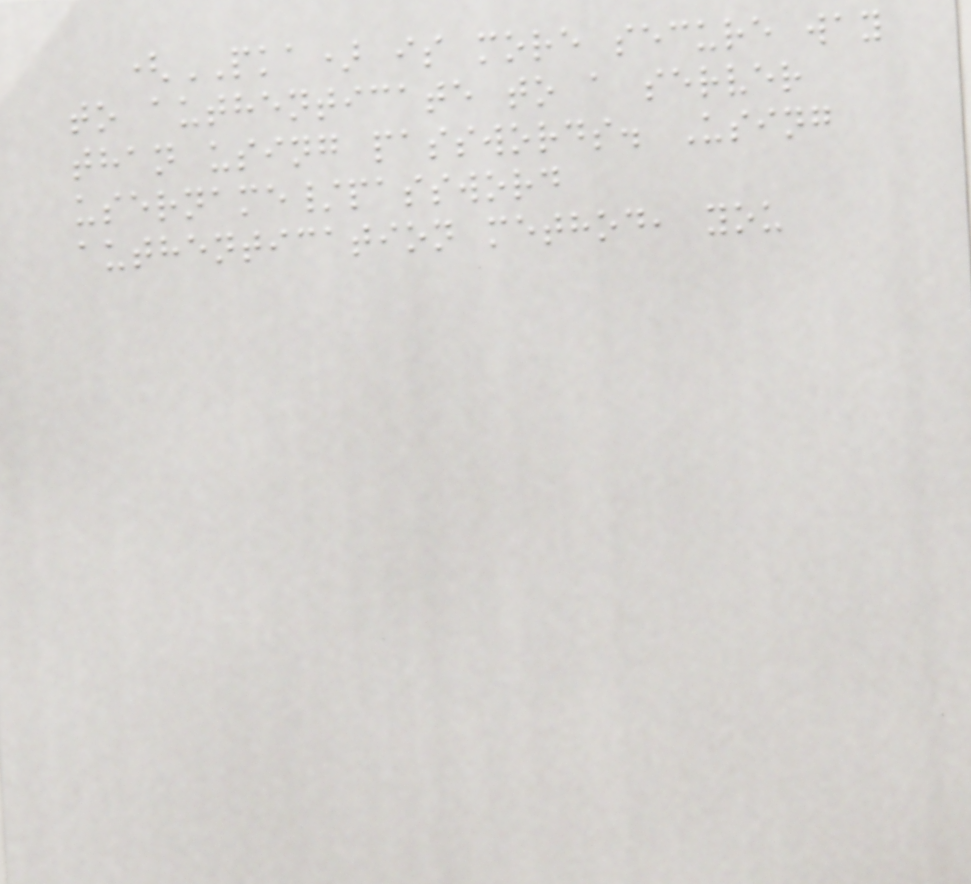(PKA) is more secure way
to authenticate to a server
than using passwords. Using
username/password
authentication method, you
